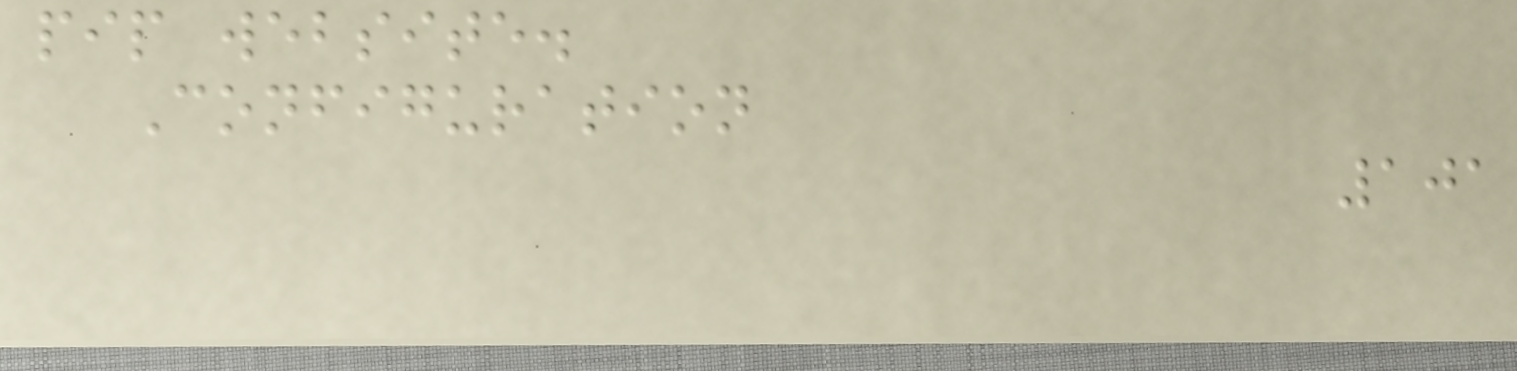pip website.
Configuration
101
